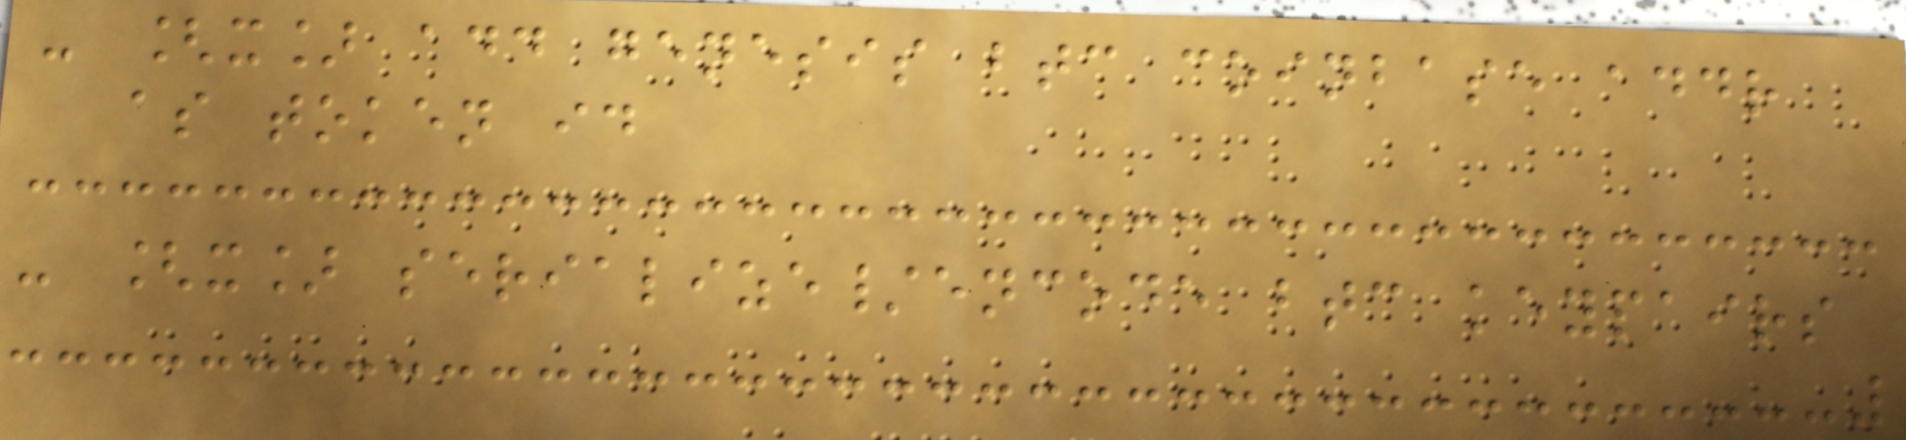- [x] add genesis btc coinbase addr
as token id
- [x] serialize/encode btc keypairs
